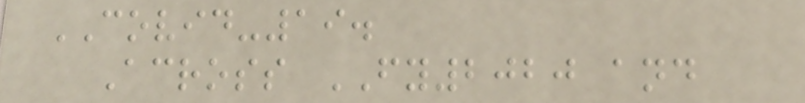COVID-19.
Across FY2020 and
